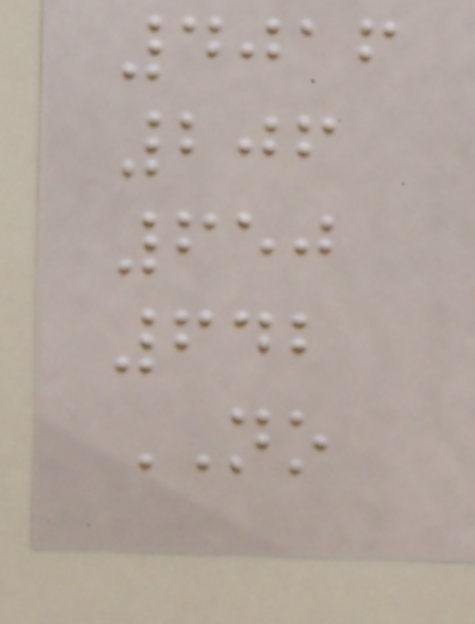4016
206
650
642
NO
